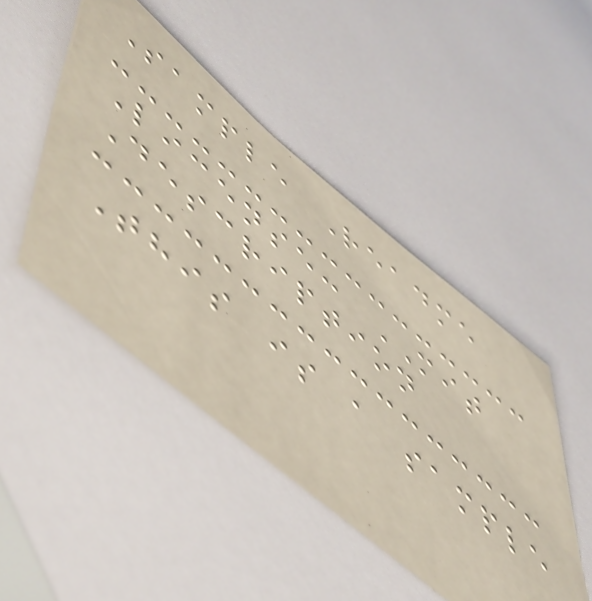Sample Readme
License: MIT
Description
This is a sample
